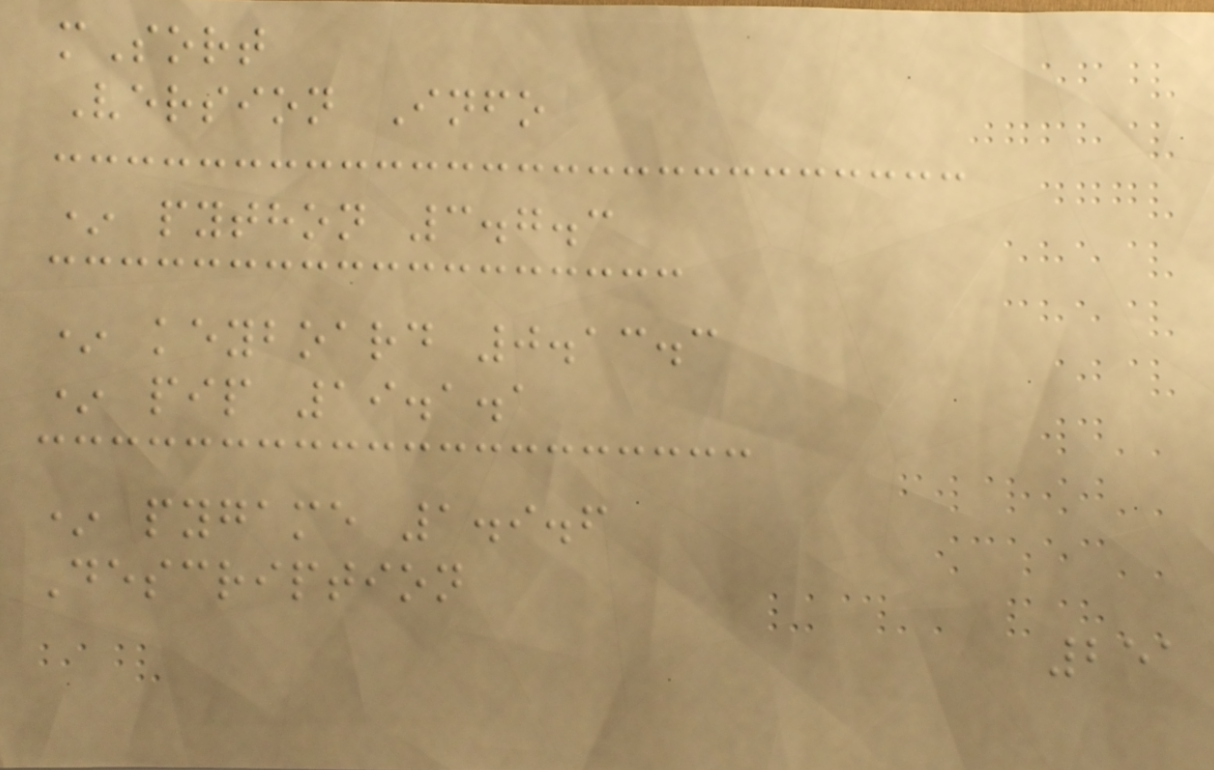mSort
Version Info
* python 3.7.3
* keyboard 0.13.3
* pip 19.1.1
* pygame 1.9.6
Description
251
